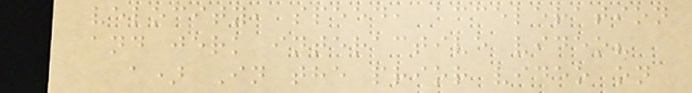velocity, speed, acceleration
and jerk interactive video?
a) In the prior video on
